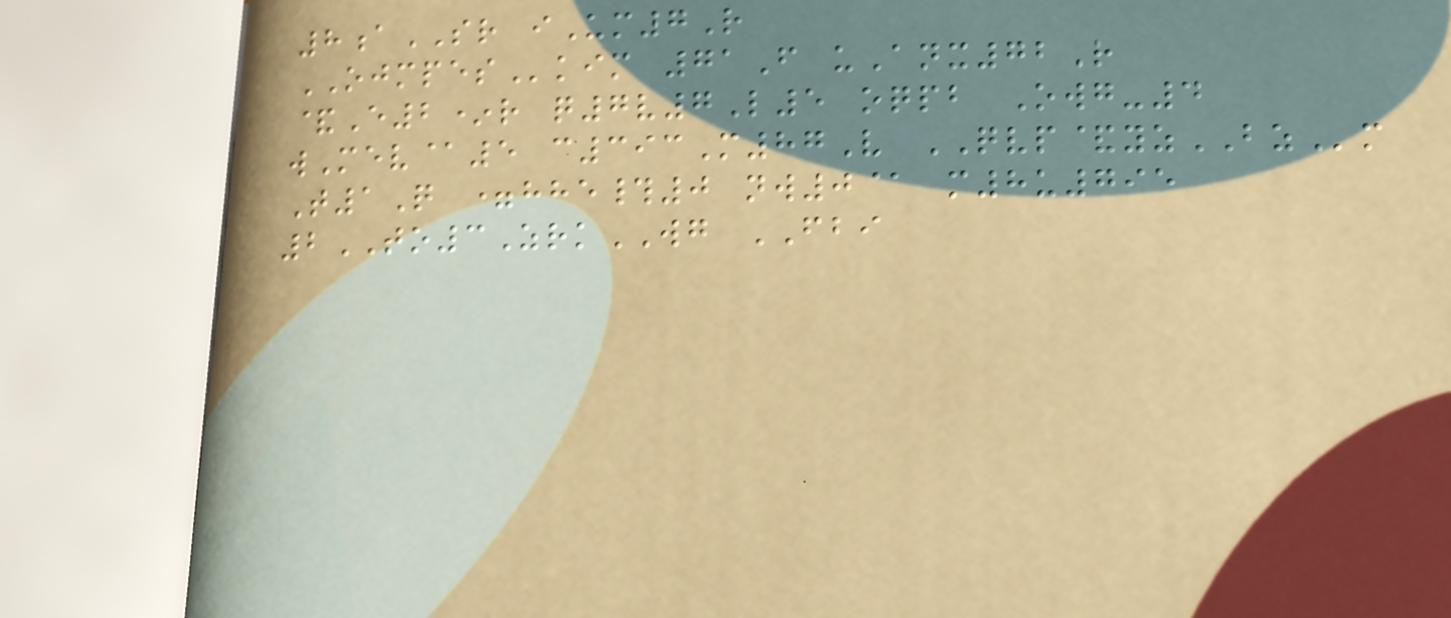8aSR iUm7R
OJMPESkim 71F uAnx72R
&E2*r q7v7L5 oqpb Owg-4
wMev@5 c393M87V QVP&yzBZm
T1Q =hhe#0 nw0@ m8u795
2TO3ZrkWG FBI
